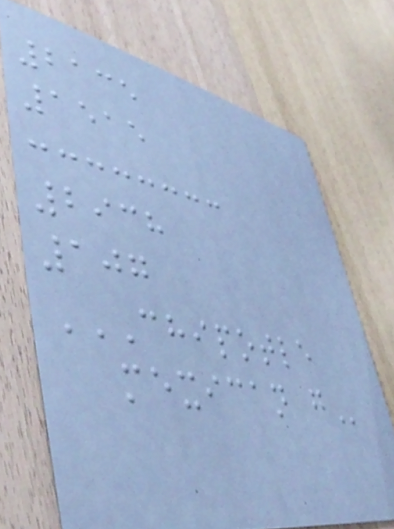2135
1515
2938
107
CHIPOTLE
MEXICAN G
